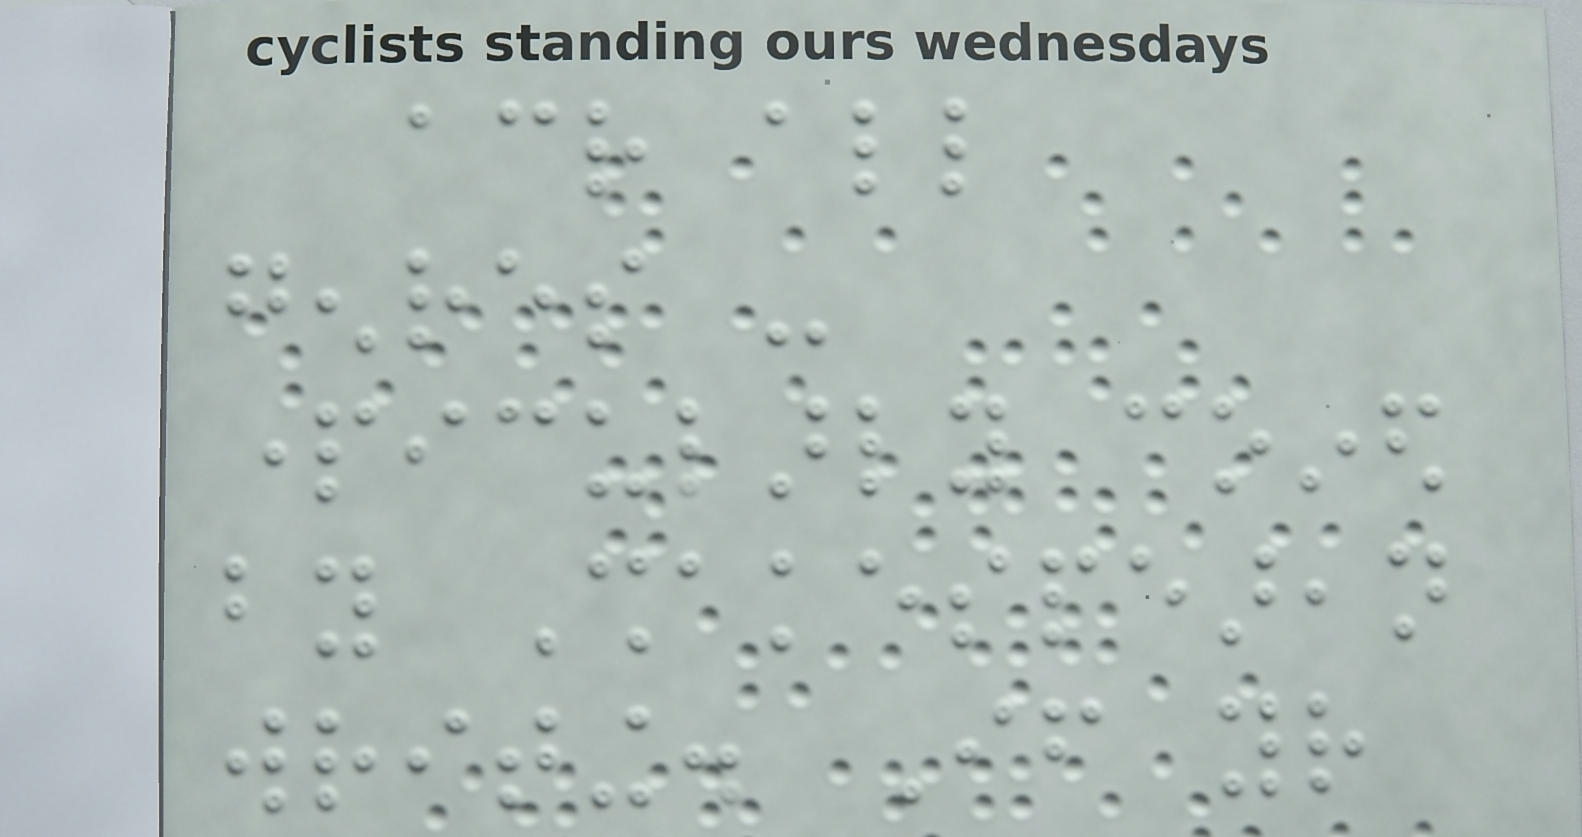across all
genres -
particularly coined
by Shakespearean
writing. If your
